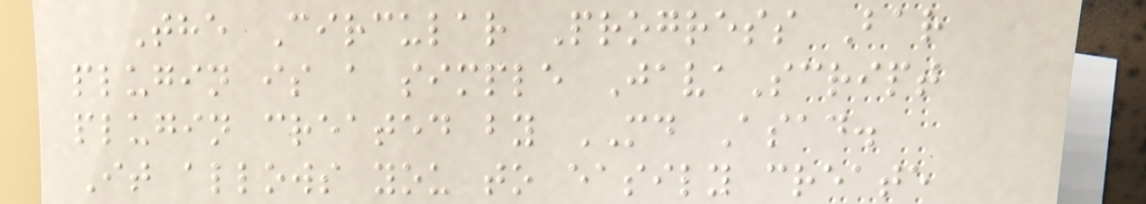The Circular Progress Bar
plugin is a simple JavaScript
plugin created by MD Asad.
It allows you to easily create
